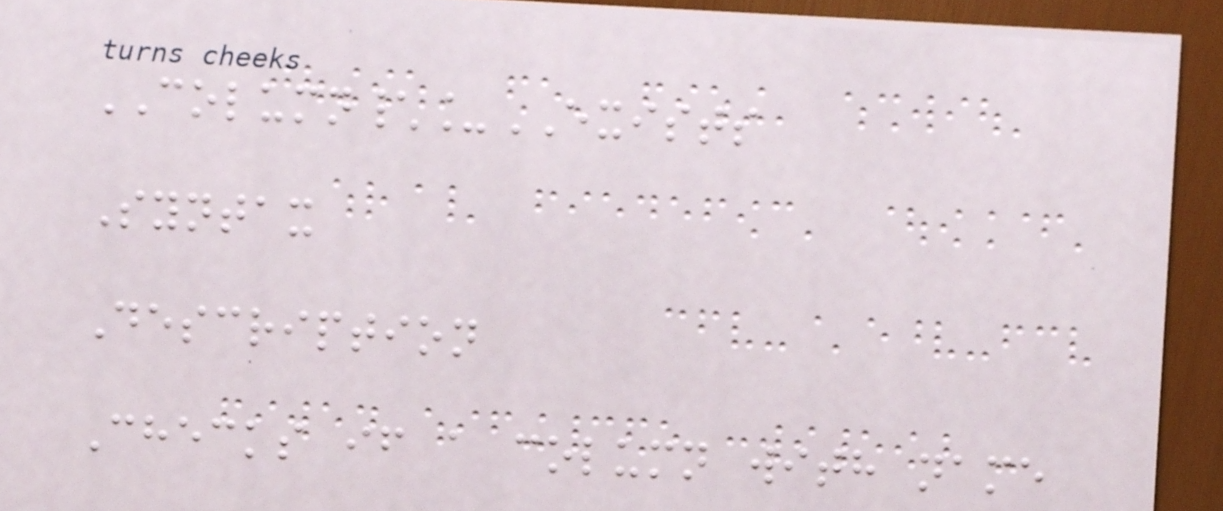COLUMN\_EXISTS
Syntax
Description
Checks if a column with name
